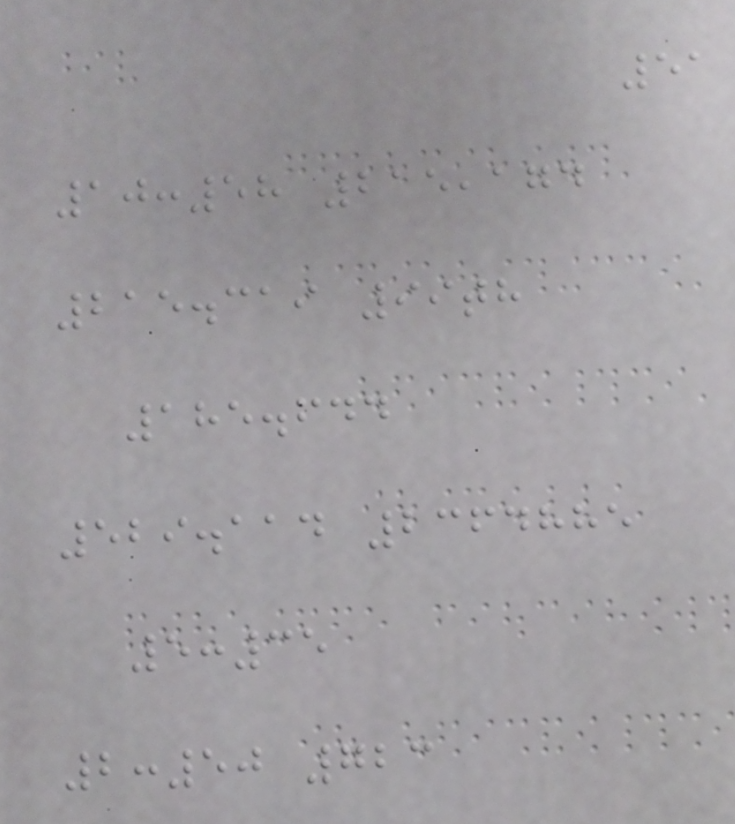51
10:58 215,174
215.319 99th
185.644
529.114 2364885
5:35
2:50 723
